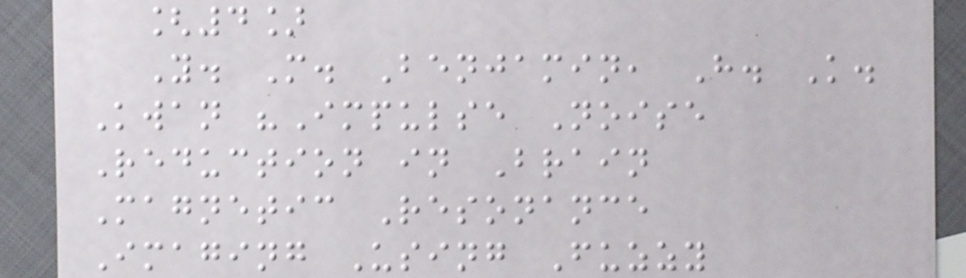[4]
Y. M. Benjamin, H. K.
Kwan "Impulse Noise
Reduction in Brain
Magnetic Resonance
Imaging Using Fuzzy
